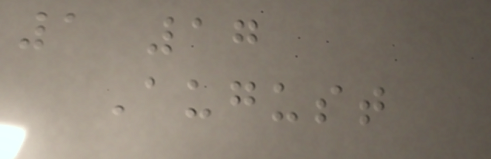1 17
August
